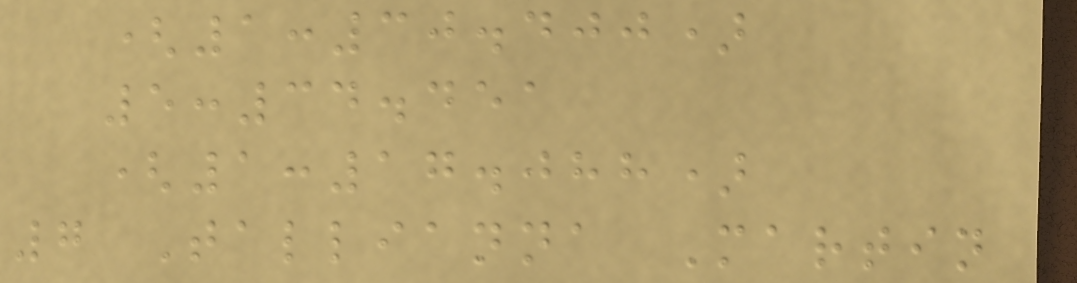(1:30.400)
5:34.451
(1:17.088)
7 Tallianna Martin
